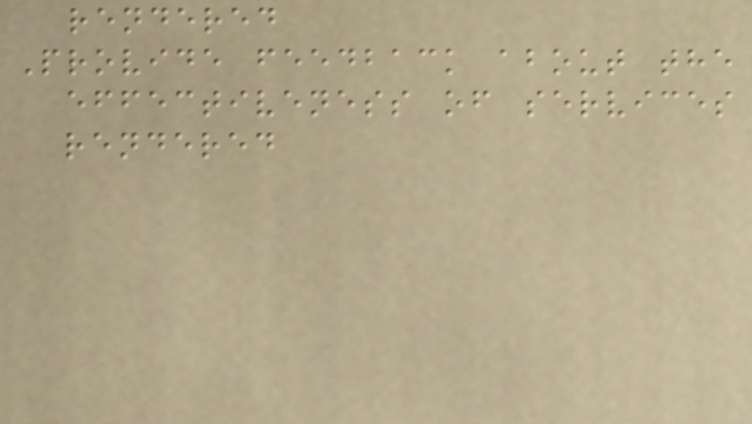rendered
Provide feedback about the
effectiveness of services
rendered
